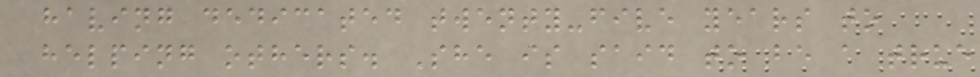having dedicated twenty-five years to
helping others. She is said to be a true
